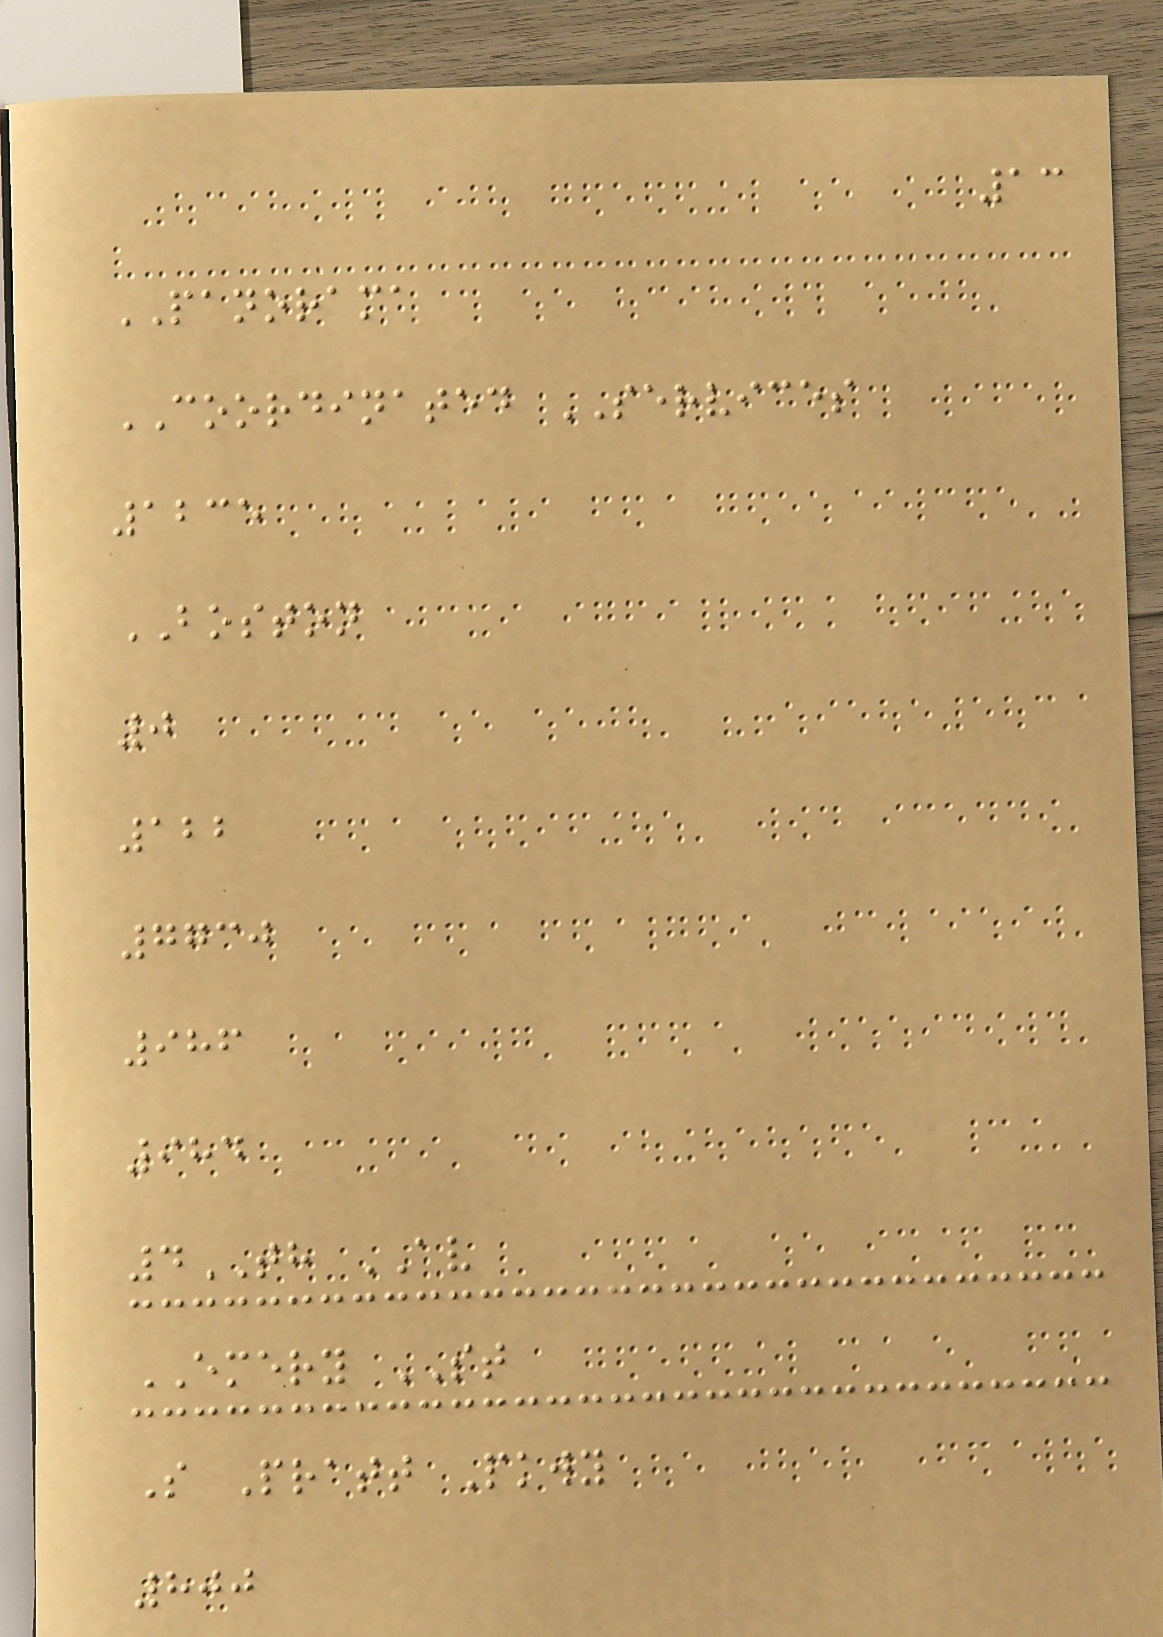13
PANORAMA
COORDINATED SERVICES
1235
BOSTON
0
122
7730
986
984
4TH AV
EMERY ST
S Pratt Pkwy
800
